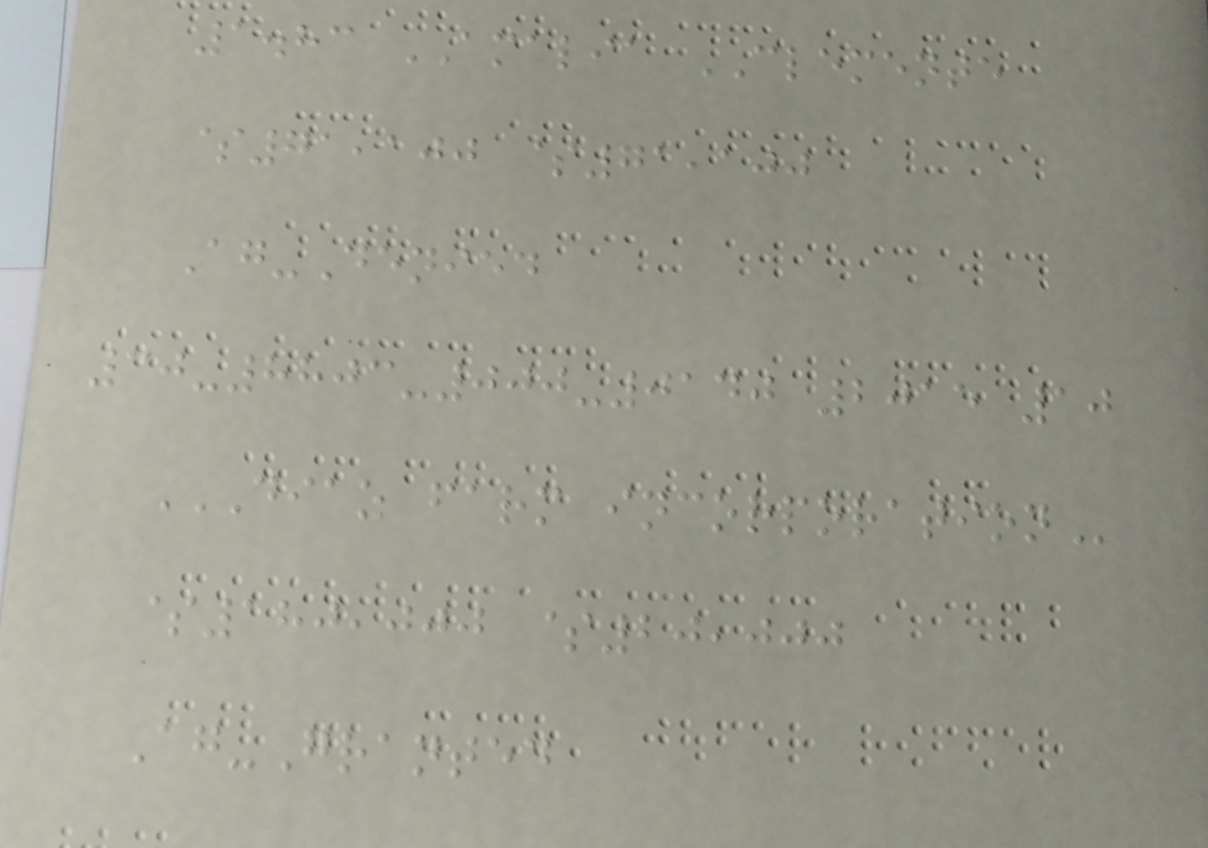1.83 AMALIA CLEMENTE
$71,100 $71,100
Ag-Denied
30-8803-000-0140 2015 10
DIAZ FARM INCORPORATION
$180,000 $20,000
Ag-Granted
